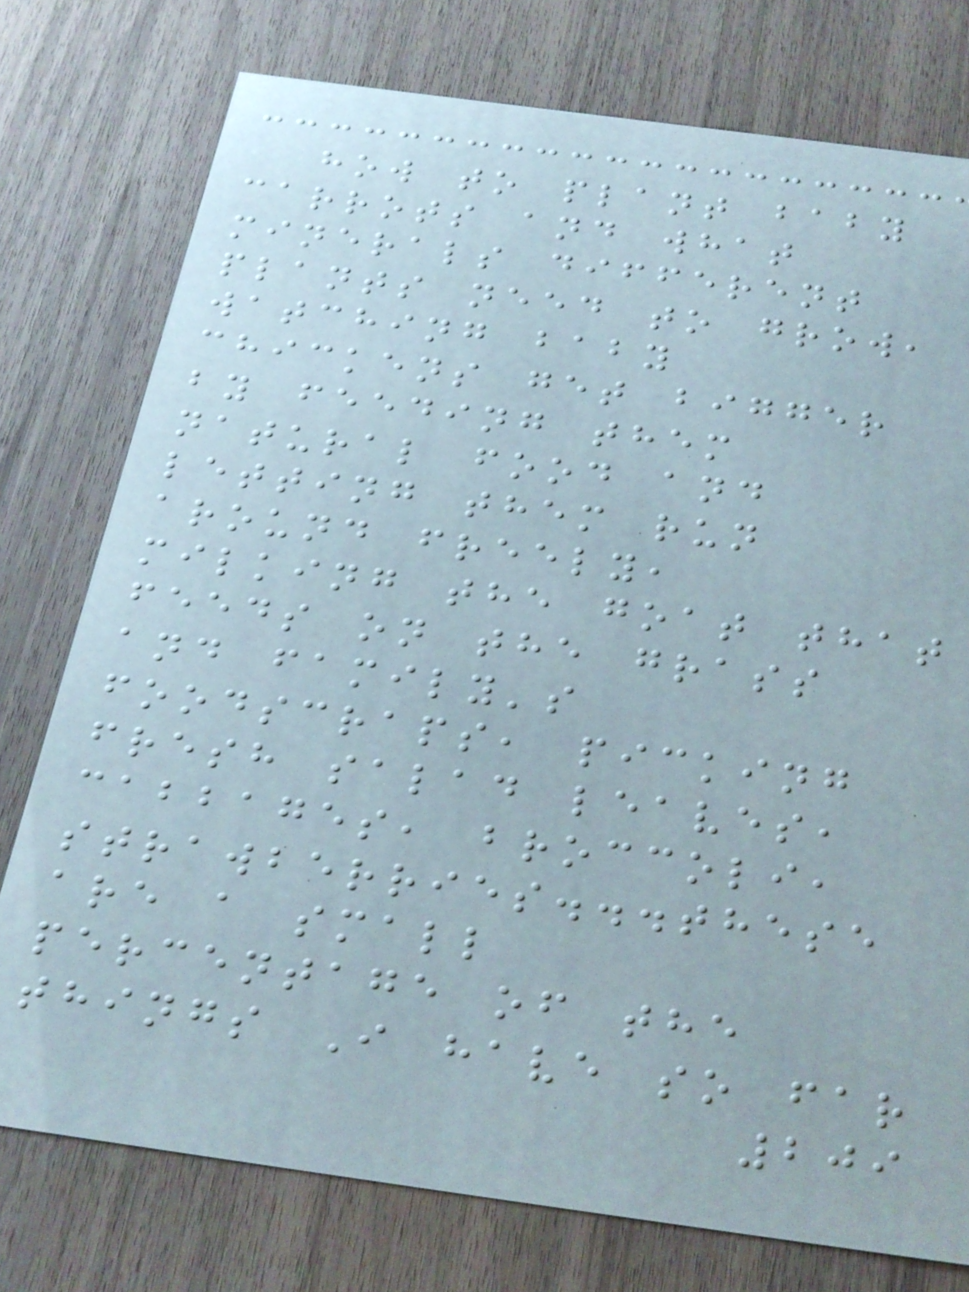how to plant baby
carrots and what
minerals different
plants need to grow,
watching baby
chickens get bigger
by feeding them
natural food and
letting them run
around freely,
milking the goat that
feeds on the grass
and family's
foodscraps, picking
fresh salad leaves,
cabbages, broccoli,
strawberries...these
are a small
percentage of the
things I have so far
209
